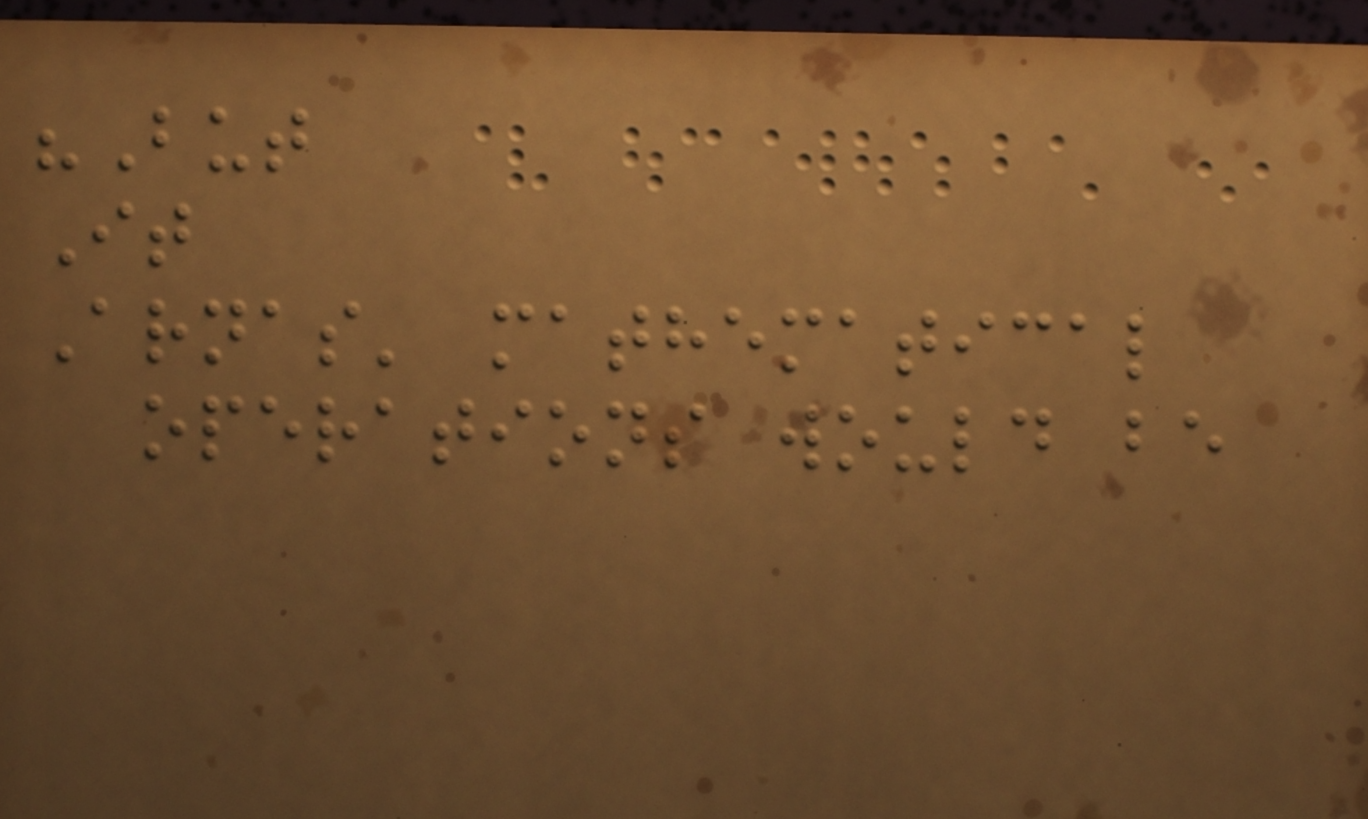"But
It
Arnas' mathematical
operations would be
